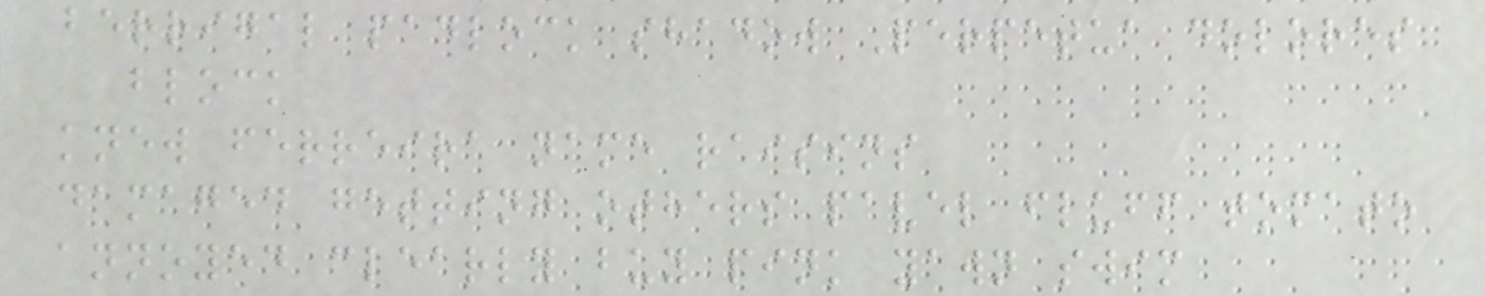berrigal padlock shadow Perpetua dolores
block
knew ferreira name raisins
damaged getting others pavel fluff tomato
annoyed clearly buy pink yawn swim
